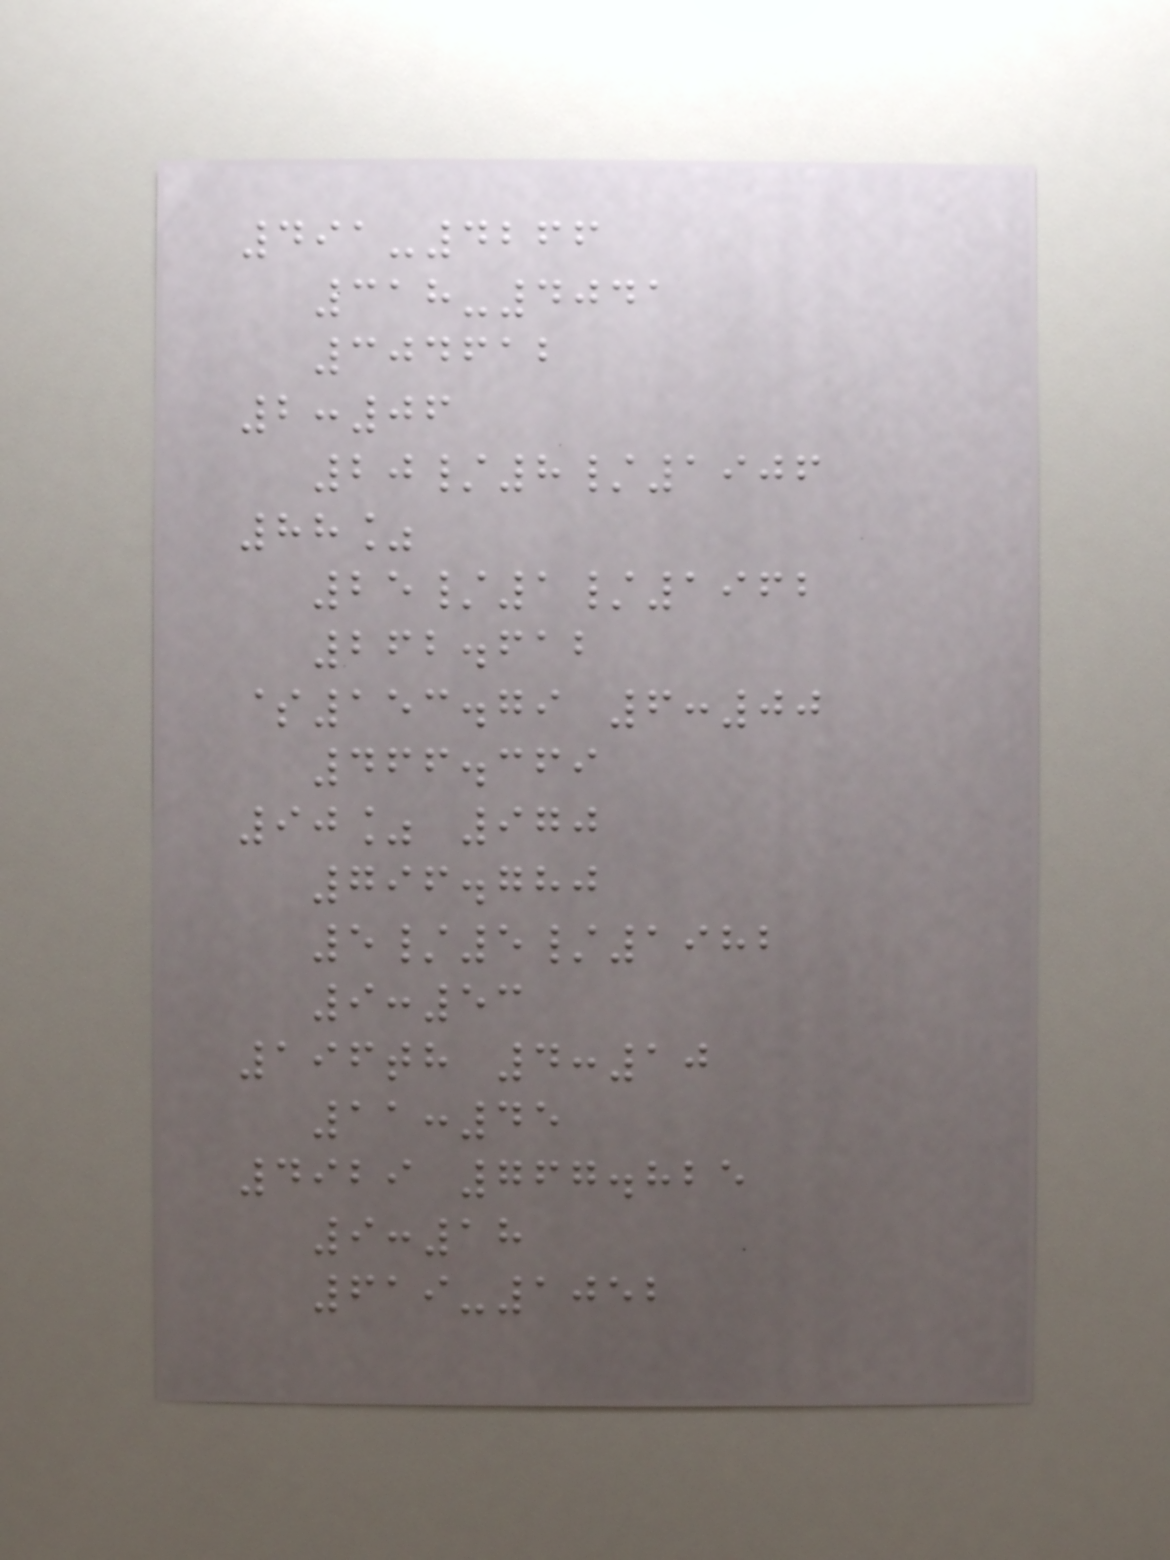491-4266
318-4041
304612
2:06
20/8/1906
88%
25/1/1962
262.612
$153.79 6:00
466.369
90% 970
796.780
5/5/1982
9:53
196th 4:10
11:45
4929 767.825
9:18
619-1052
